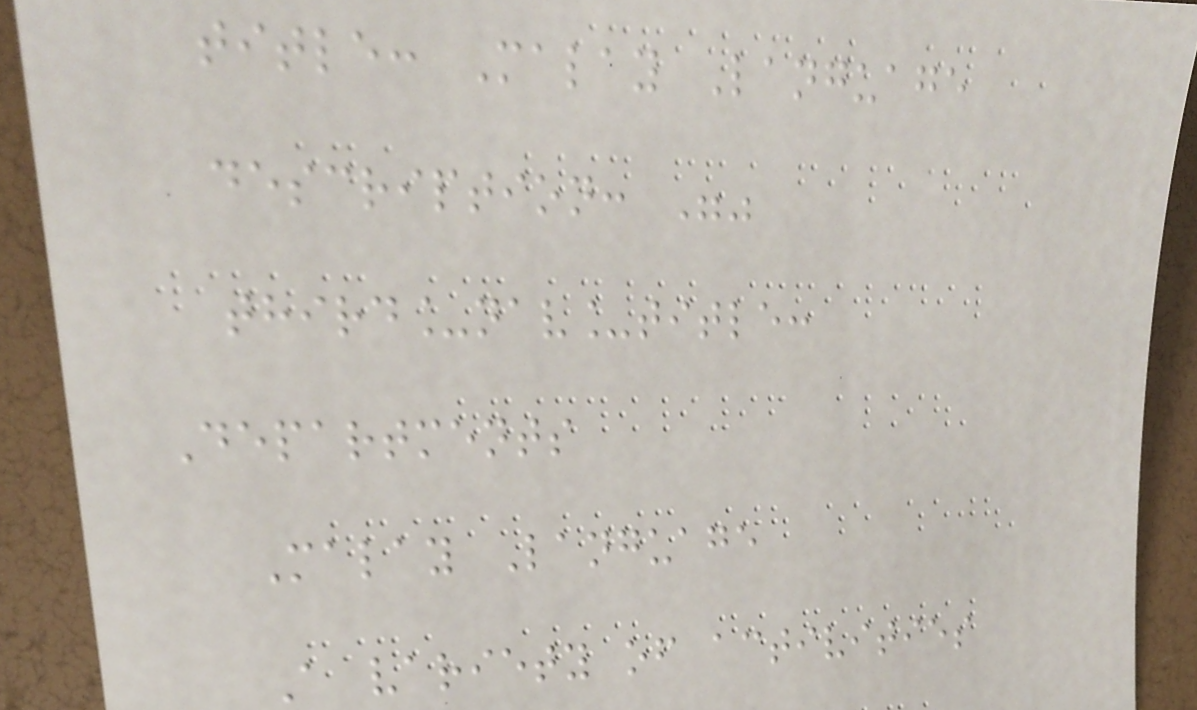title: Malay Language
description: ""
third_nav_title:
Departments
Malay Language
A variety of activities
